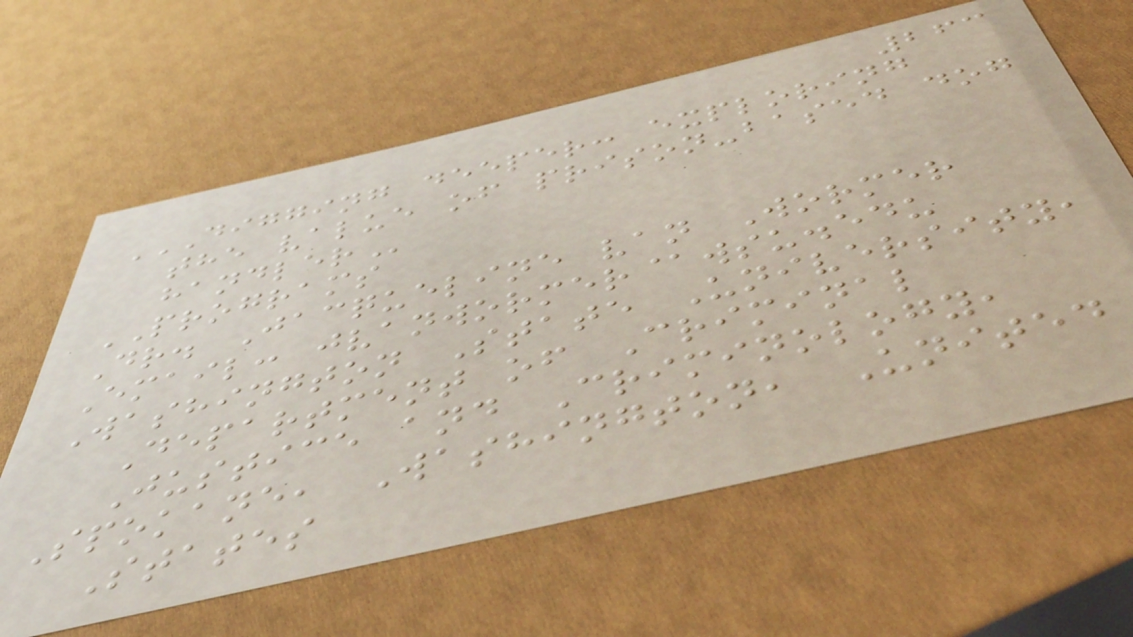263
DIGGING DEEPER: EXPLORING
THE VALUE OF PRISON-BASED DOG
HANDLER
PROGRAMS
Dr. Jacqueline van Wormer
Email: jvanwormer@wsu.edu
Washington State University,
Department of Criminal
Justice and Criminology,
Spokane, Washington, United
States
